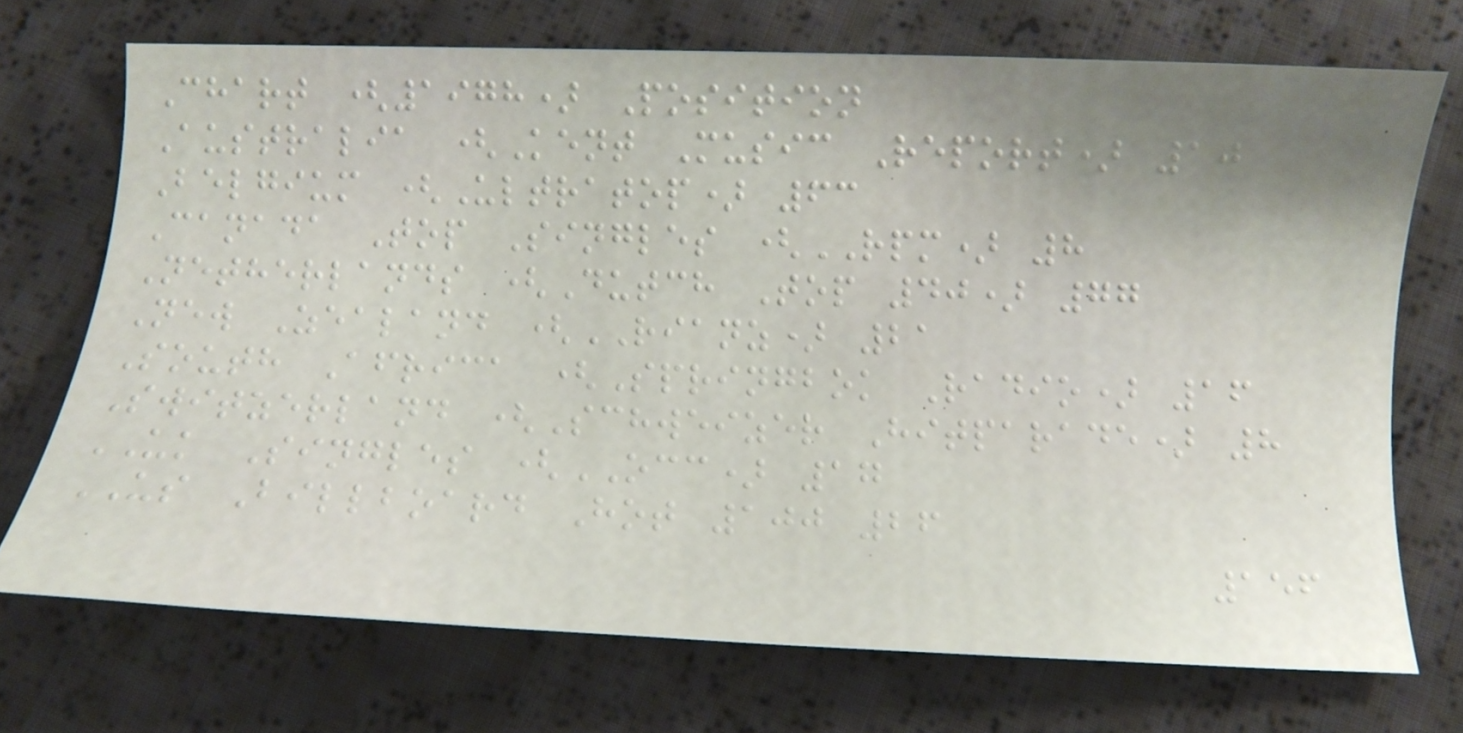Chart (1978) Position
Australia (Kent Music Report) 10
Belgium (Ultratop) 63
Canada Top Singles (RPM) 8
Netherlands (Dutch Top 40) 77
New Zealand (RIANZ) 21
South Africa (Springbok Radio) 16
Switzerland (Schweizer Hitparade) 8
UK Singles (OCC) 17
US Billboard Hot 100 26
156
